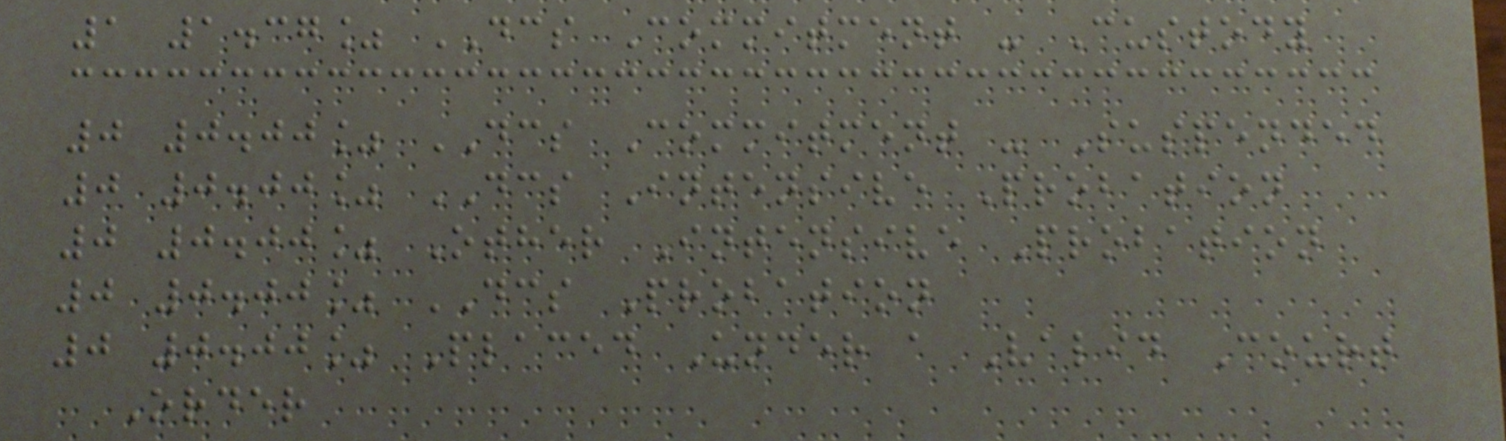1 1.37% DCS Commitment - Custody
0 0.00% DCS Commitment - Suspended
0 0.00% DCS Intensive Probation
0 0.00% Other Intensive Probation
0 0.00% DCS Probation
0 0.00% Placed Under a Valid Court
Order
